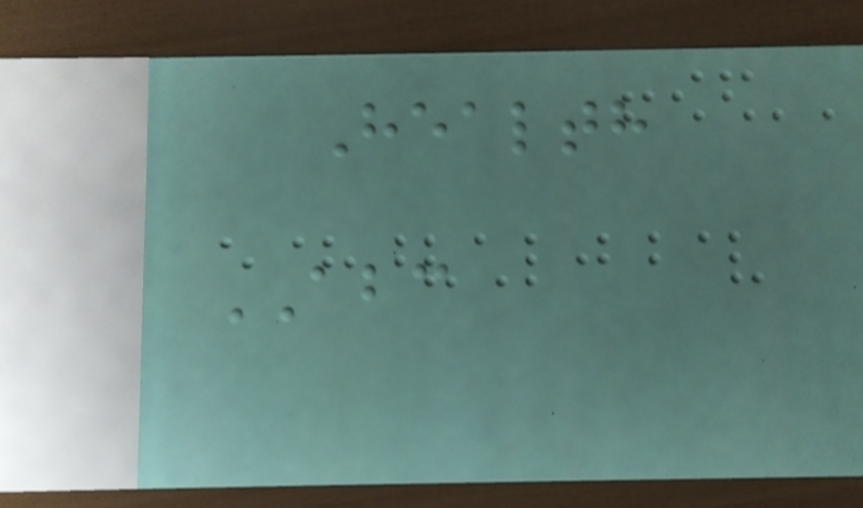Health
ABC
